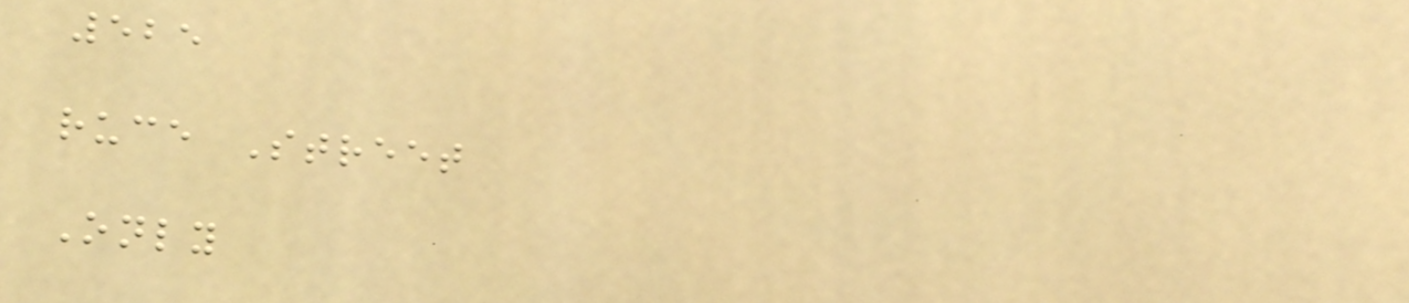525
ruce Street
Only
